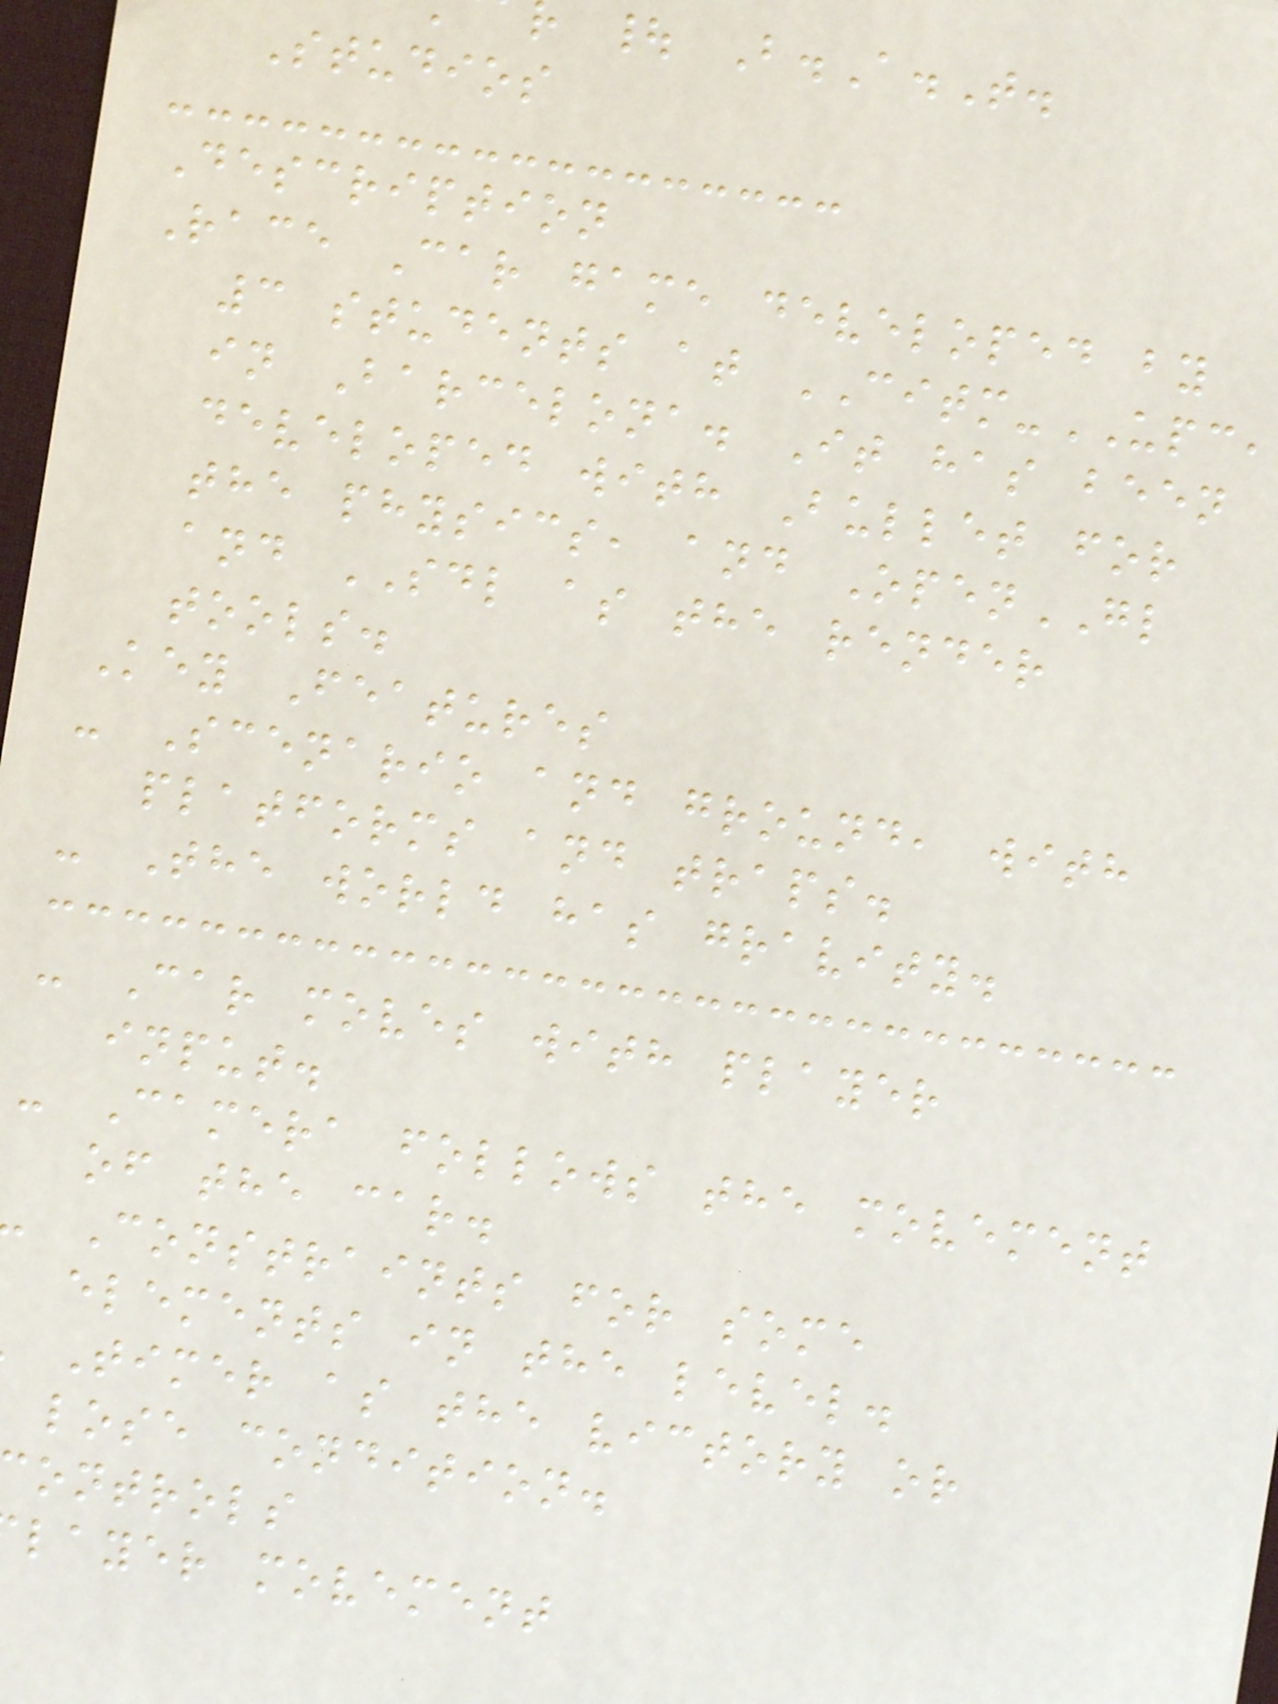| B.A.T.
Studios
Description
Race Car game developed by
3 students at CITM-UPC,
in Barcelona. It has been
developed with Bullet for
the physics, and OpenGL
and SDL as the render
tools.
Key Features
- Scenario and ground, with
platforms and traps.
- The world has gravity.
- Car moves with player
input.
- Camera follows the movement
of the car.
Constraints for some
elements in the level.
Timer as the victory or
lose condition.
ontrols
layer movement
